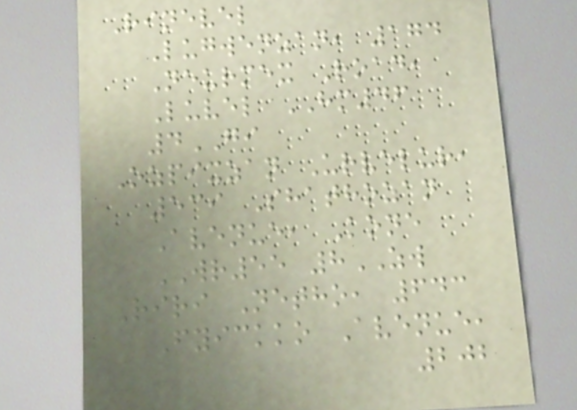Rinevel
Lugwenzan, 174
Neurmex Road,
Luvel HM46
4GI
Ozpixzan Urvelur,
539 Shathozan
Avenue, Kone
WR55 8ZW
Riri Netho, 643
Fyickko Avenue,
202
